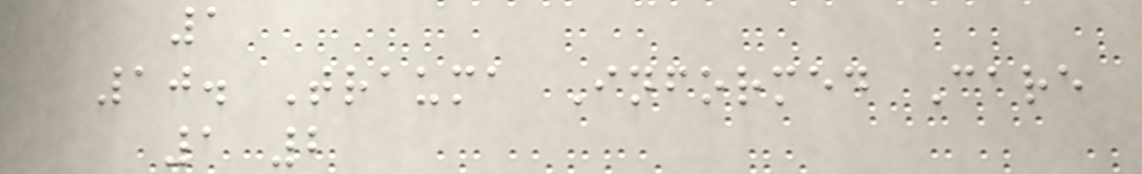1
10. Trauma Informed Care
1 2
